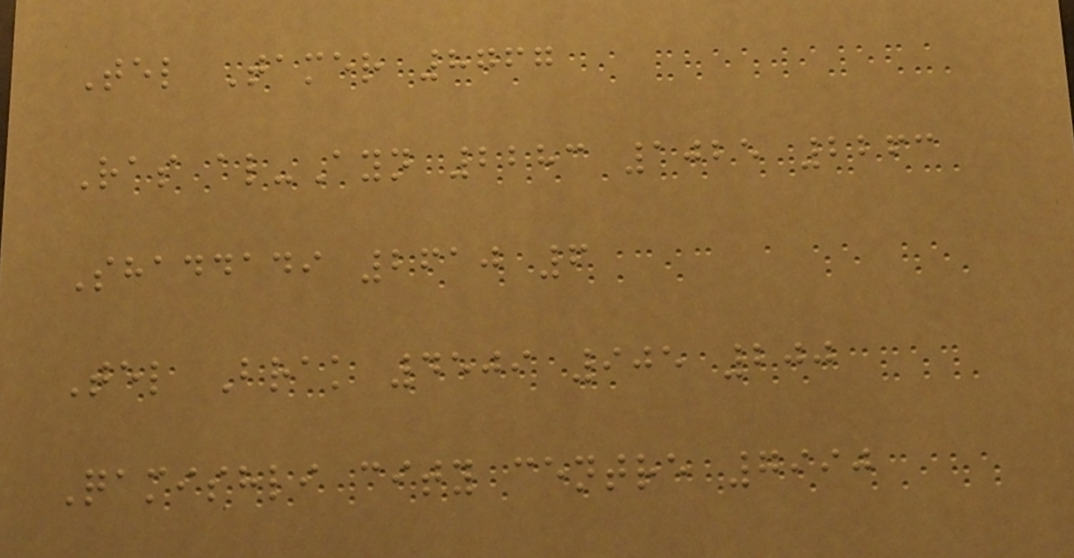Tel Tamer 8767
Ras al-Ayn 2283 1025 2263
Shaddadi 2610 6
Tel Brak 4509 905 200
Qamishli city centre 7990
